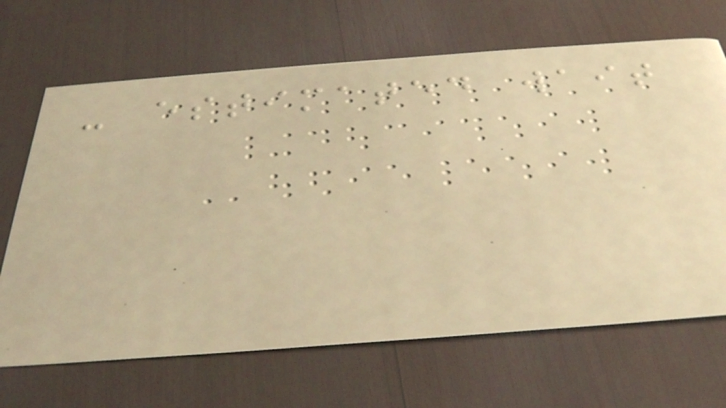- estimated wait
